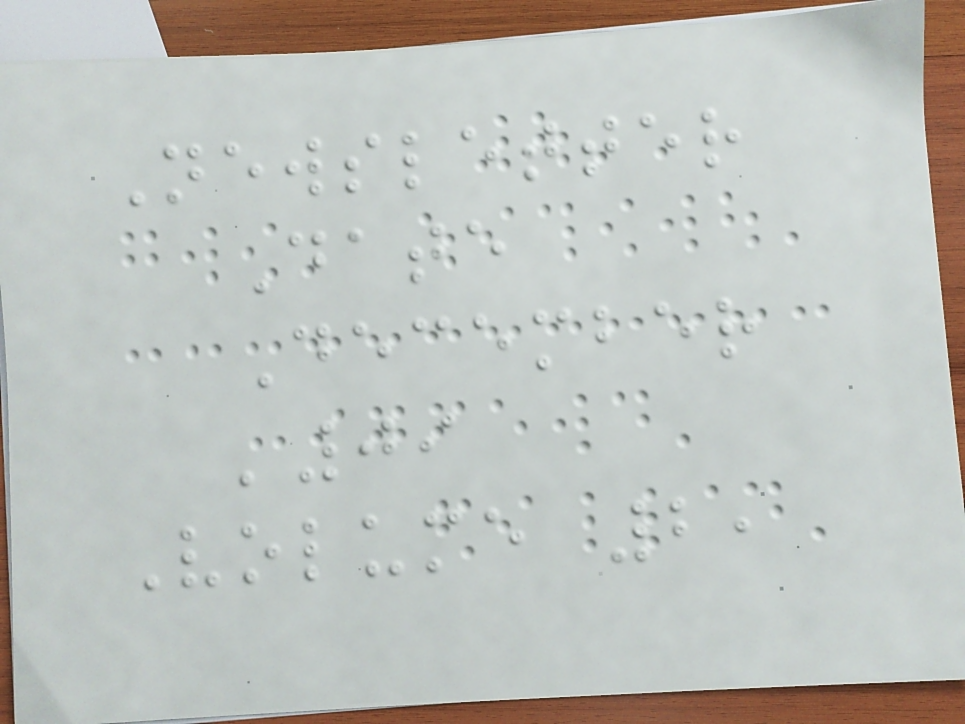Newsletter
Date
December
'09
Volume 2,
